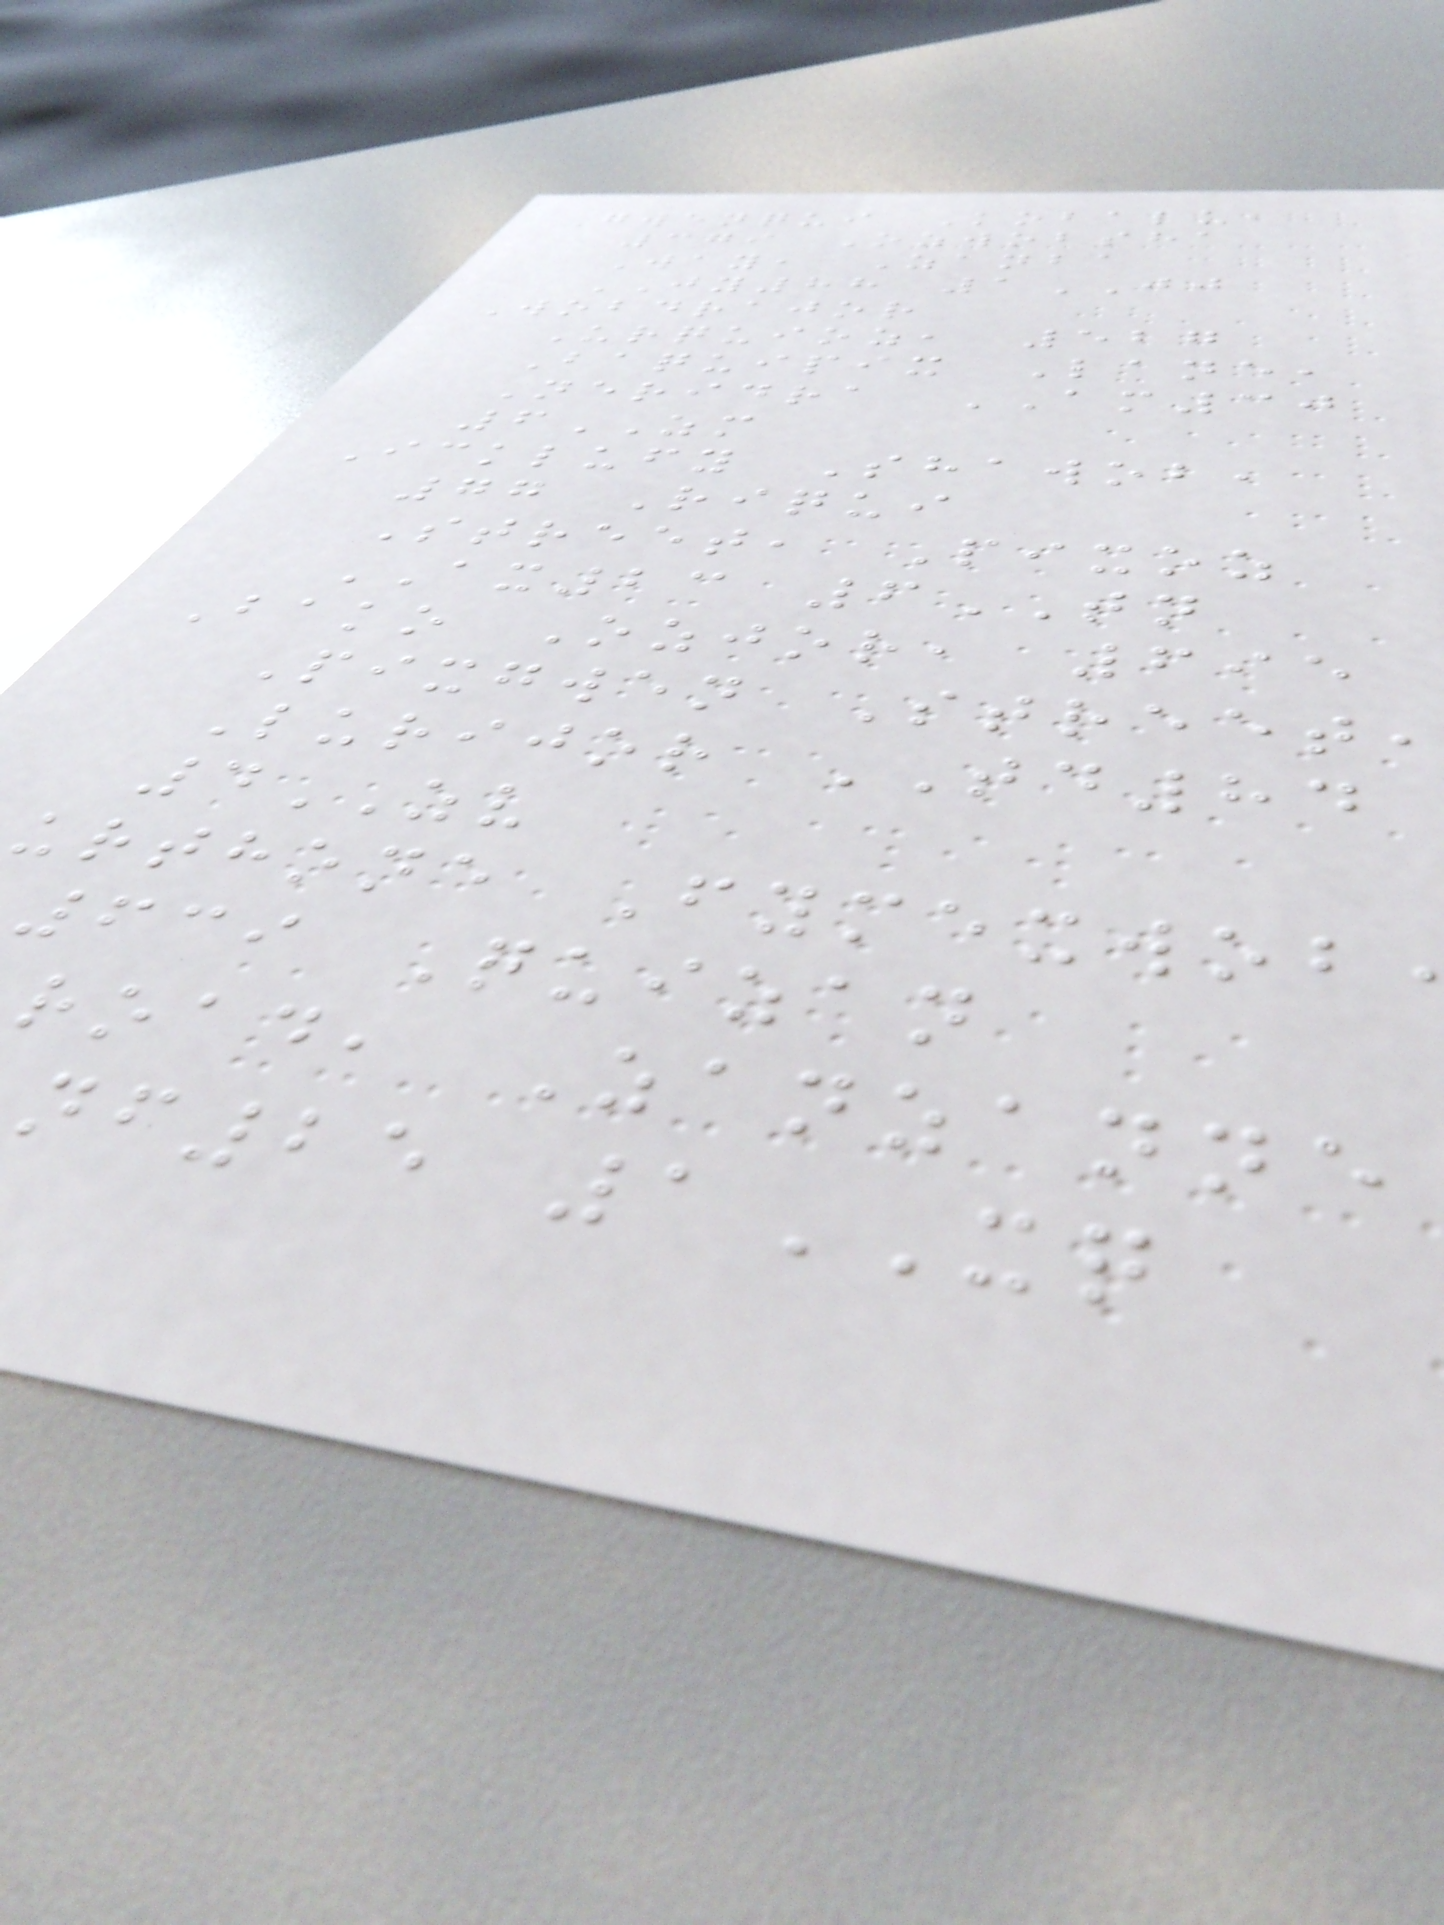Gwenqui Kobalu,
379 Ozwobsha
Way, Zanba
JY88 1JJ
Wobdrajor
Urquioz, 527
Baquipix Lane,
Neridra AM30
6ZM
Icklufy Shawob,
77 Riqui
Street, Pixoz
AX23 6TN
Bako Ozjor, 695
Pixgwen Street,
Lurijor TD84
4ZV
urthone Fymexwob
639 Quizan
road, Zanzanne
nf25 1XQ
